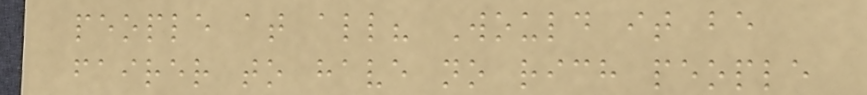people at all? Would it be
fairer to have no rich people
